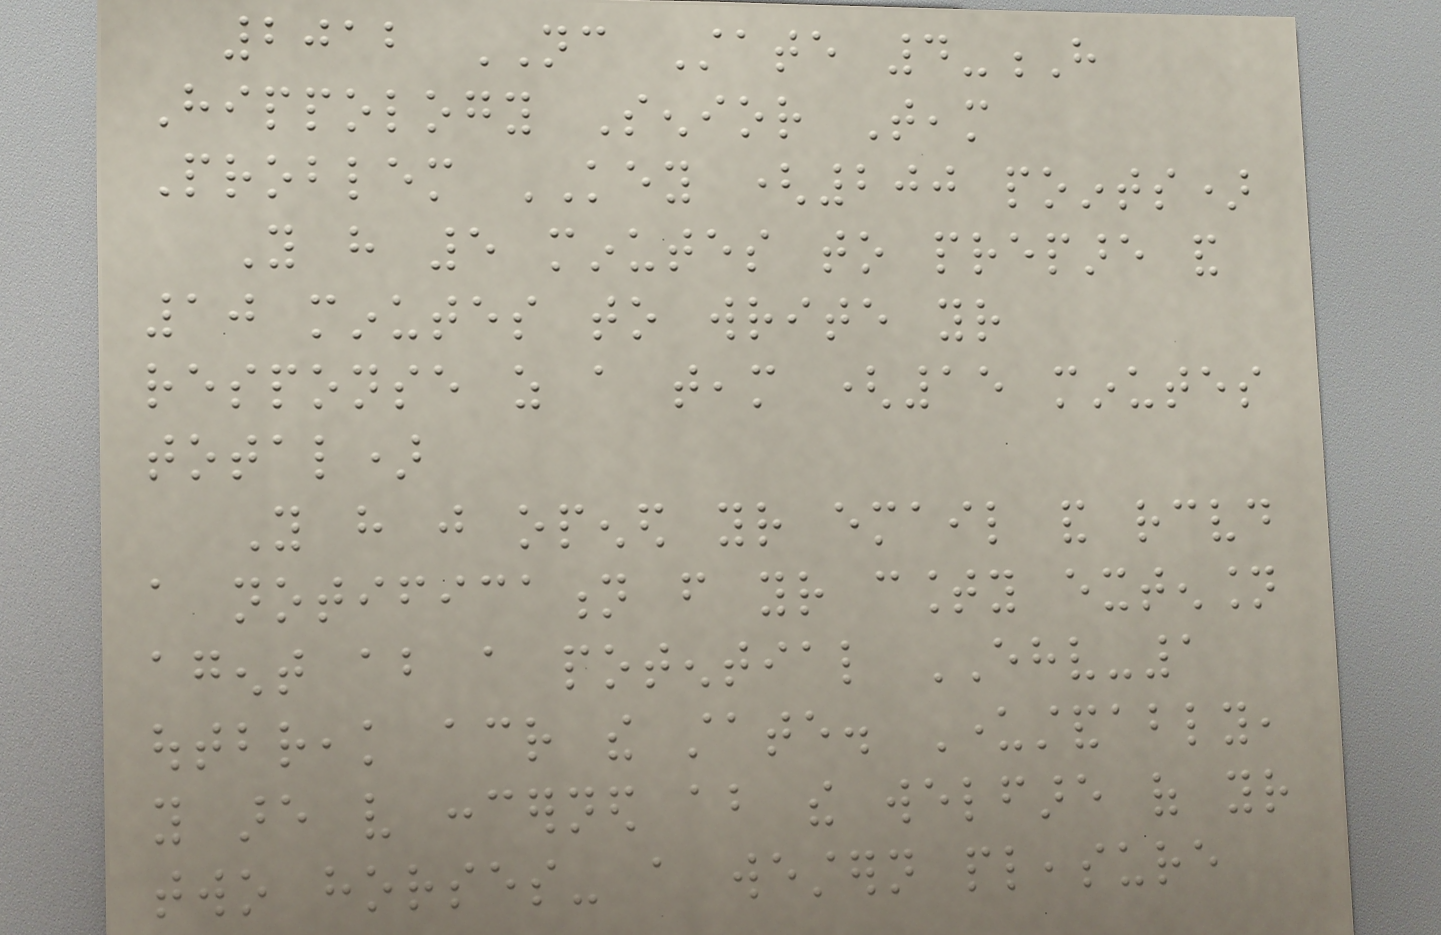2012 NC State 4-H
Hippology Senior Team
Problem KEY (200 points)
You have 5 minutes to prepare and
10 minutes to write your
response as a team (15 minutes
total)
You have just opened your email and received
a notification from your county extension
agent about a potential EHV-1
outbreak across the state. Understandably,
you are very concerned about the welfare of your
two horses- a western pleasure
